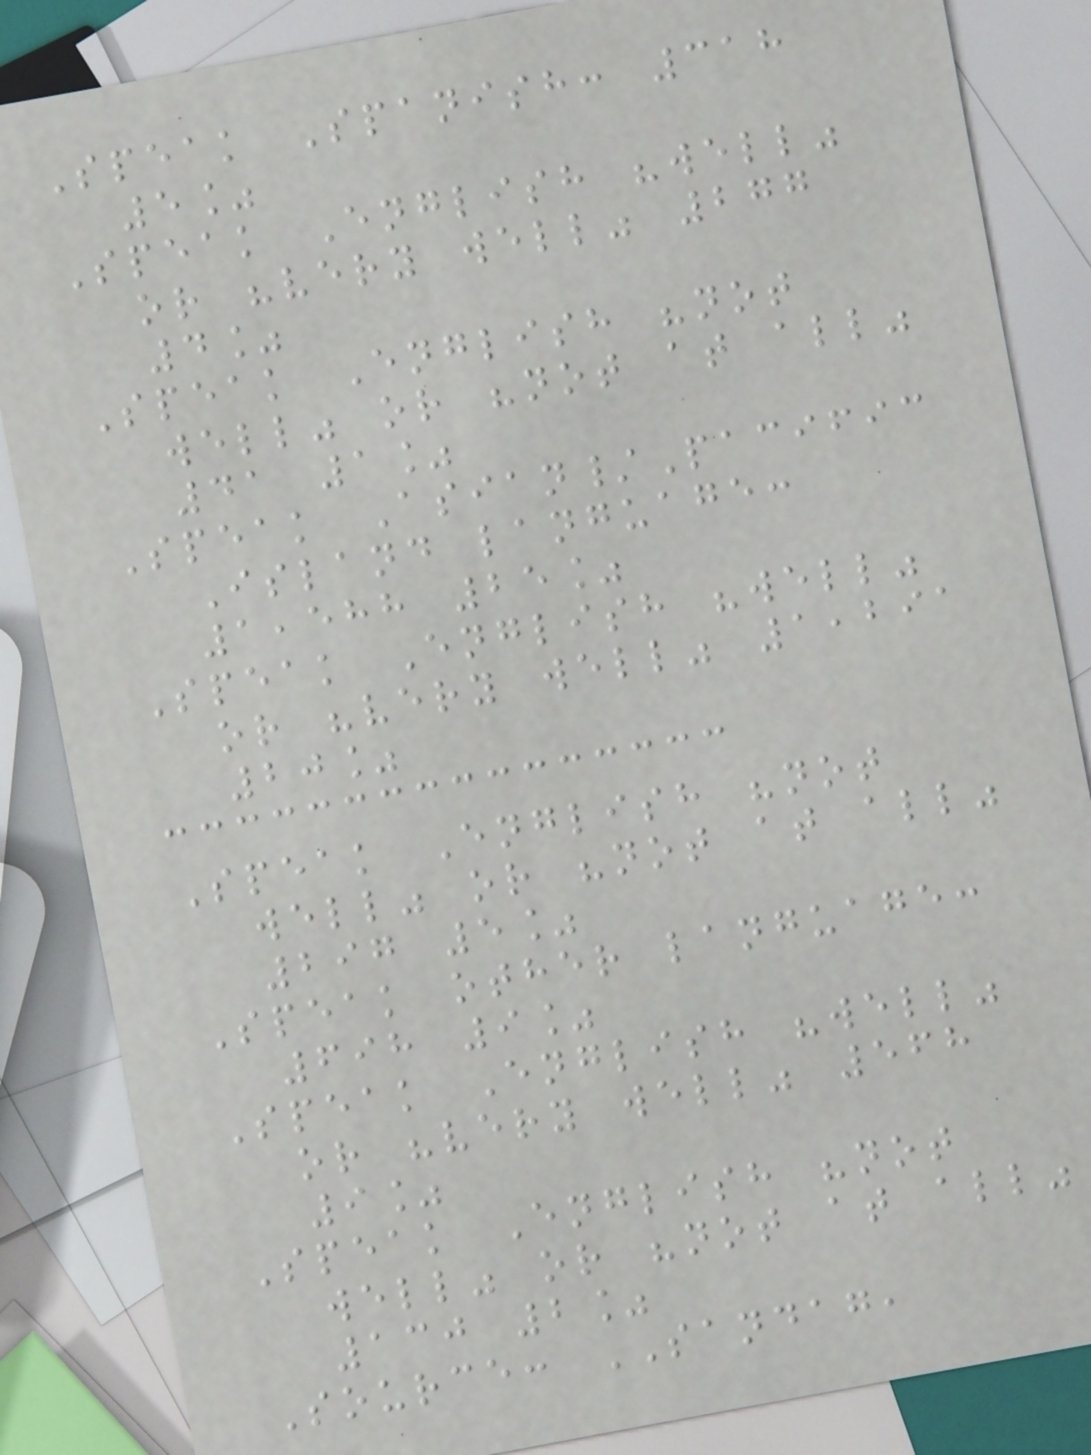Speak Spanish: 318
5%
Speak English "well"
or "very well" 277
4%
Speak English "not
well" or "not at all"
41 1%
Speak Asian/Pacific
Island language:
1,588 25%
Speak English "well"
or "very well" 1,291
20%
Speak English "not
well" or "not at all"
297 5%
Speak other language:
698 9%
Speak English "well"
or "very well" 568
9%
Speak English "not
well" or "not at all"
130 2%
Source: SANDAG,
